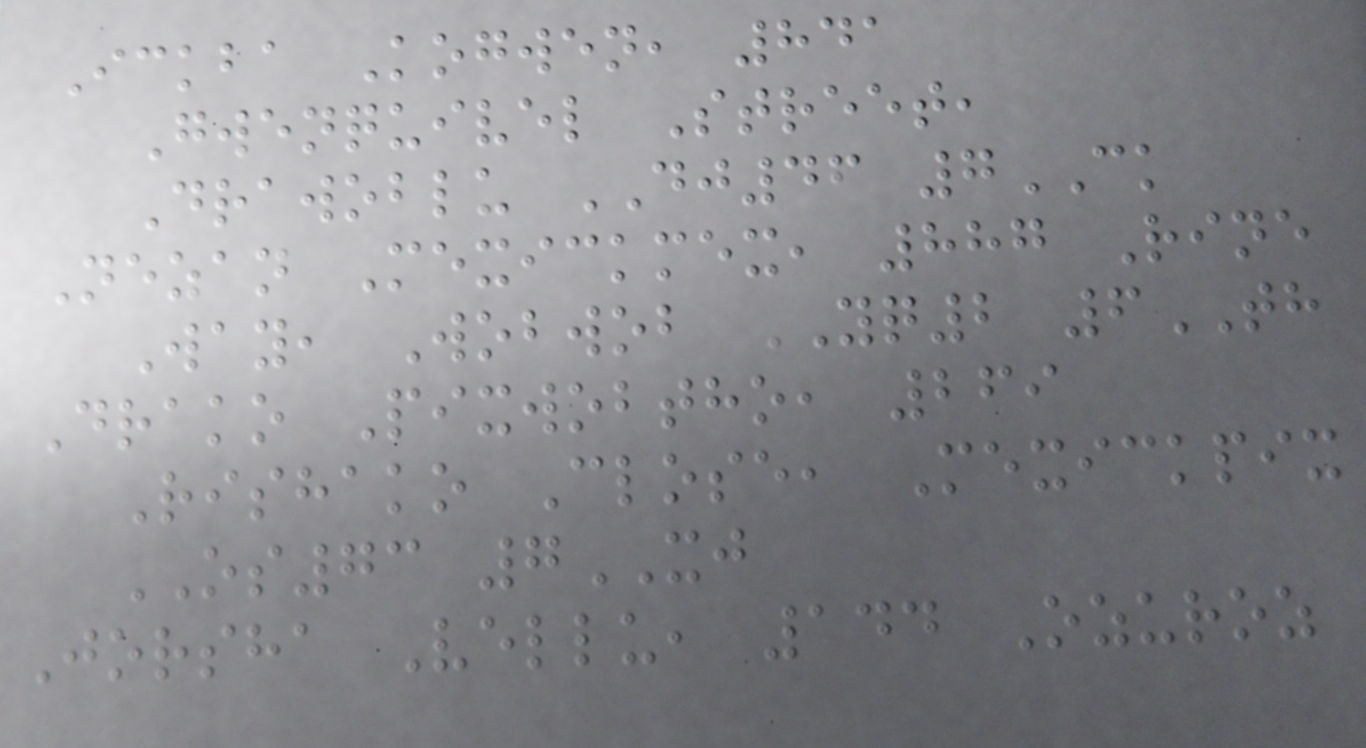Ickba Kogwen, 841
Gwenquivel Street,
Drawoblu DJ46 7CK
Nezan Mexickmex, 887 Rine
Way, Wobwob YQ2 6TH
Drako Pixwobtho, 269
Rishako Close, Mexickpix
OS73 7XJ
Jorsha Vellu, 144 Ozuroz
